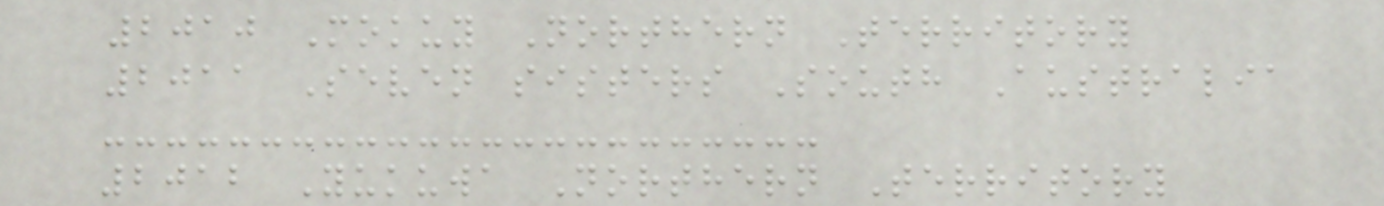2010 Mokuy Northern Territory
2011 Seven sisters South Australia
2012 Yukuwa Northern Territory
